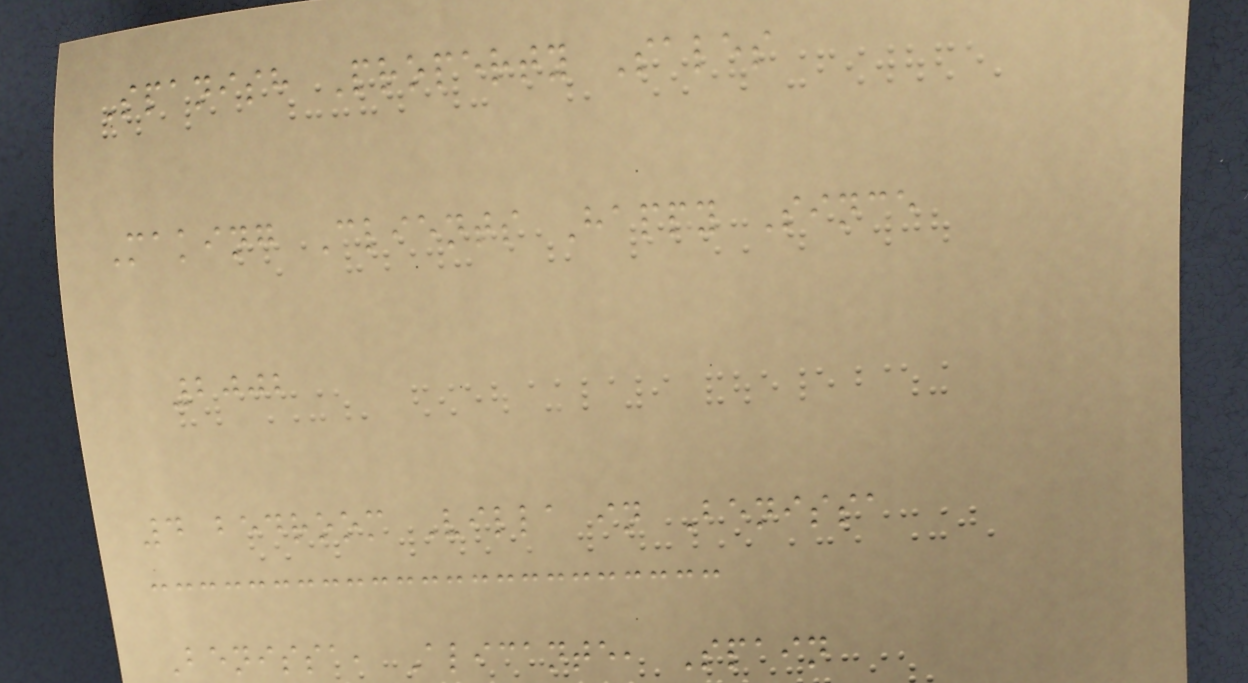Spanish Property Sales
Making Clients Happy Since
2002
4 bedroom Villa in Benissa
Benissa, Alicante, Spain
